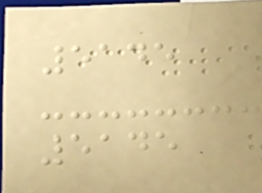5145
5145
